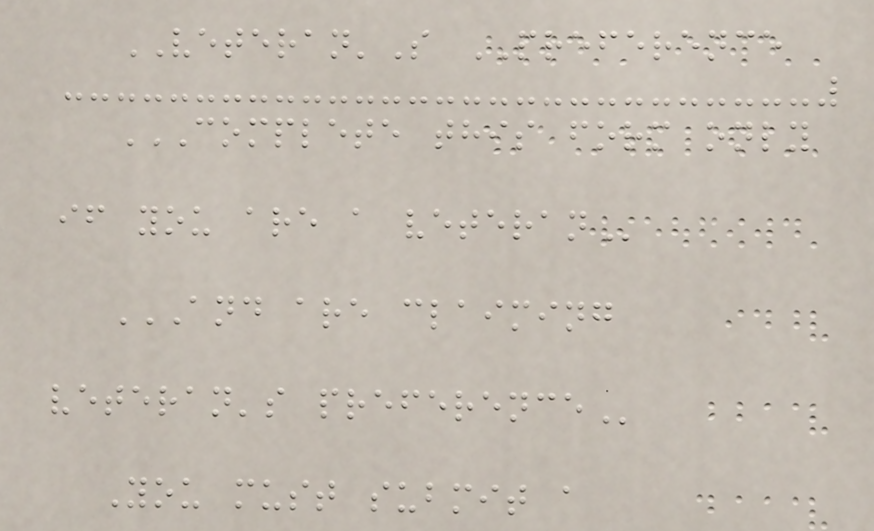VETERAN'S PREFERENCE
COMPLETE THIS FORM ONLY
IF YOU ARE A VETERAN
AND ARE CLAIMING
VETERAN'S PREFERENCE
You must submit a
